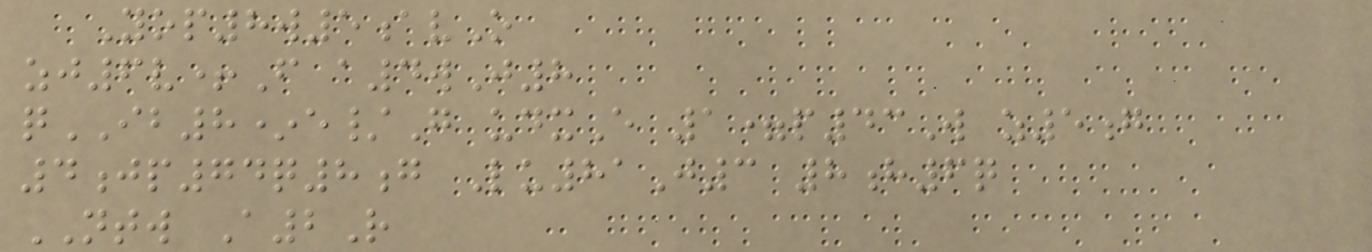Yop8w5avO
zj6v+F a4wJ8
qIB8*e/G udxE 1=p43W z5g
4jp74q8g Lu81J3 8h6q
NTW A2R
